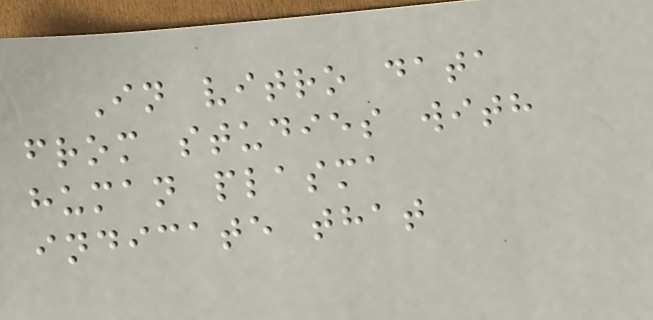In vitro data
from studies with
human plasma
indicate that
